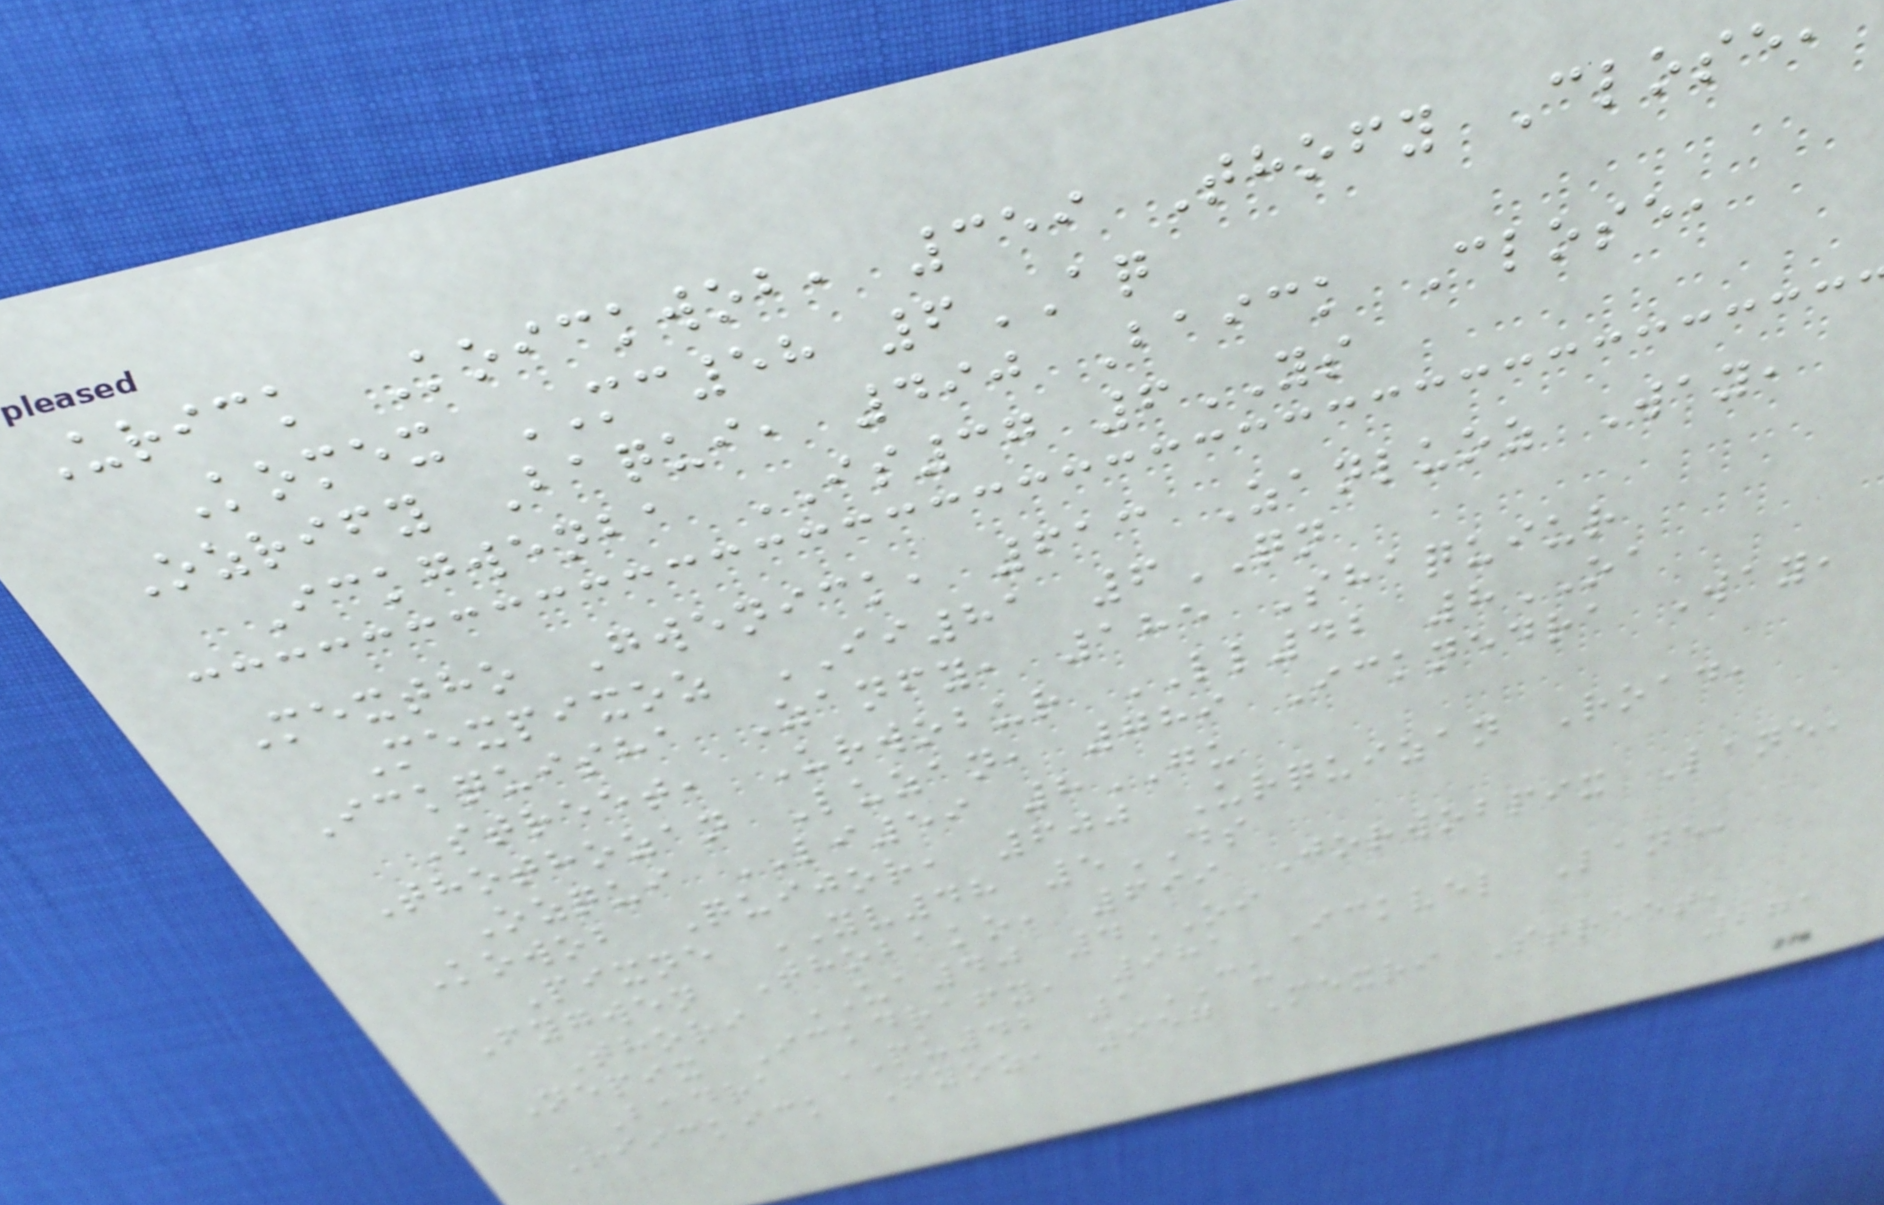Urick Koickwob, 359 Thofy Close,
Komex MC58 6AQ
Ozrify Baqui, 490 Baick Close,
Ickgwenba IS37 6YS
Mextho Gwenick, 613 Zanluoz Way,
Mexpixoz II81 6QN
Ickquisha Zanfy, 185 Shaquiur
Street, Urwobur LL42 8OA
Thothozan Luzan, 789 Icknedra Way,
Ozqui LI59 8GU
Kowob Quijor, 600 Urquizan Road,
Pixne YV48 5DS
Fygwen Thobako, 699 Jorwobpix Lane,
Thori UA40 4OI
Nepix Ickdrafy, 981 Ickvel Lane,
Badra PU42 1CU
Riickick Fyoz, 957 Mexri Street,
271
